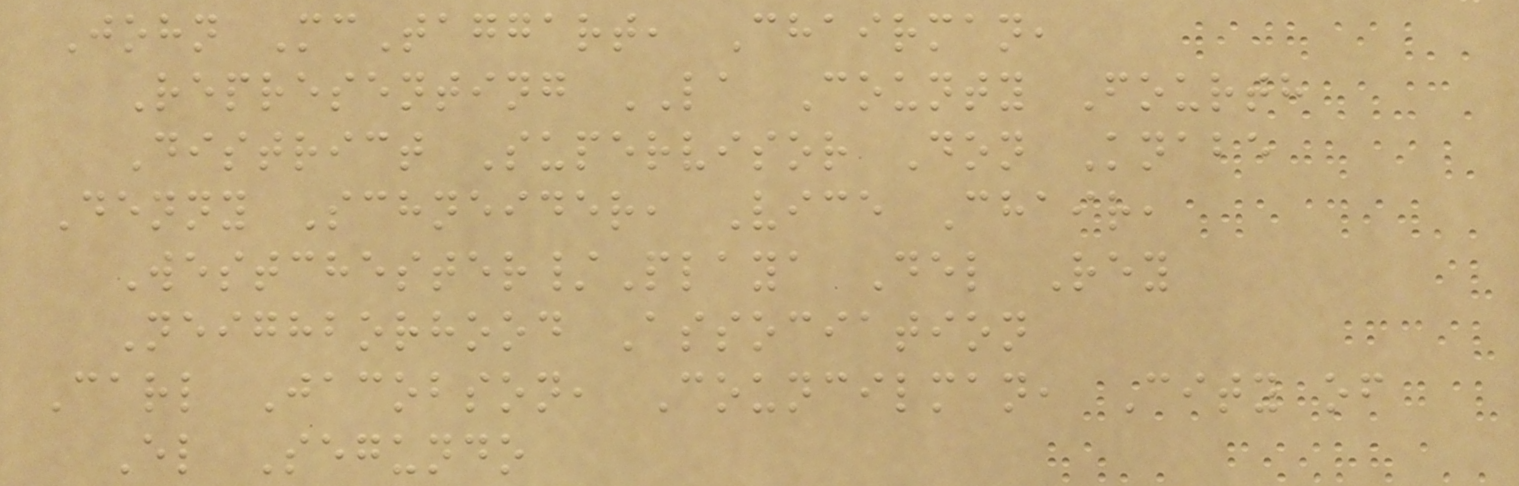John McTaggart, Chairman,
Representing LA County Fourth
District Supervisor Don Knabe
Denny Schneider, Vice Chair,
Westchester/Playa Del Rey
Neighborhood Association
Carl Jacobson, Councilman, City of
El Segundo
